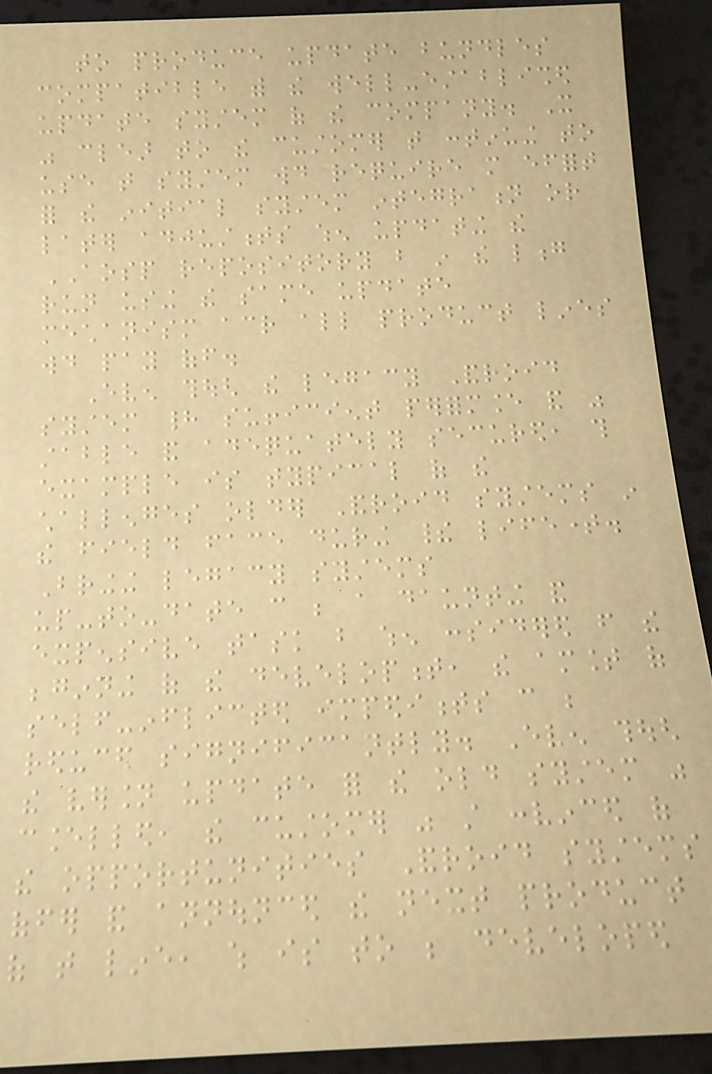to produce update bundles
compatible with the well-established
update system of the company. It
was clear to the customer that continuing to
use that system would require more effort
for the initial system integration or
later adjustments when updating the
AOSP repository but in the long
run using the same update
mechanism across all product lines
would pay off.
Even though the legacy Android
system had sufficient performance and was
stable and adequately secured, this
example is typical of the
challenges older Android systems in
the field face during their lifetime.
Bringing legacy systems
up-to-date can be a daunting and
expensive task but when considered from the
beginning of the development, the amount of
self-inflicted impediments can be
reduced significantly. Even though
the version update for the old system was
cancelled, the customer was still convinced of
the opportunities Android systems
offer and announced the next product
of that line, which is to be developed
